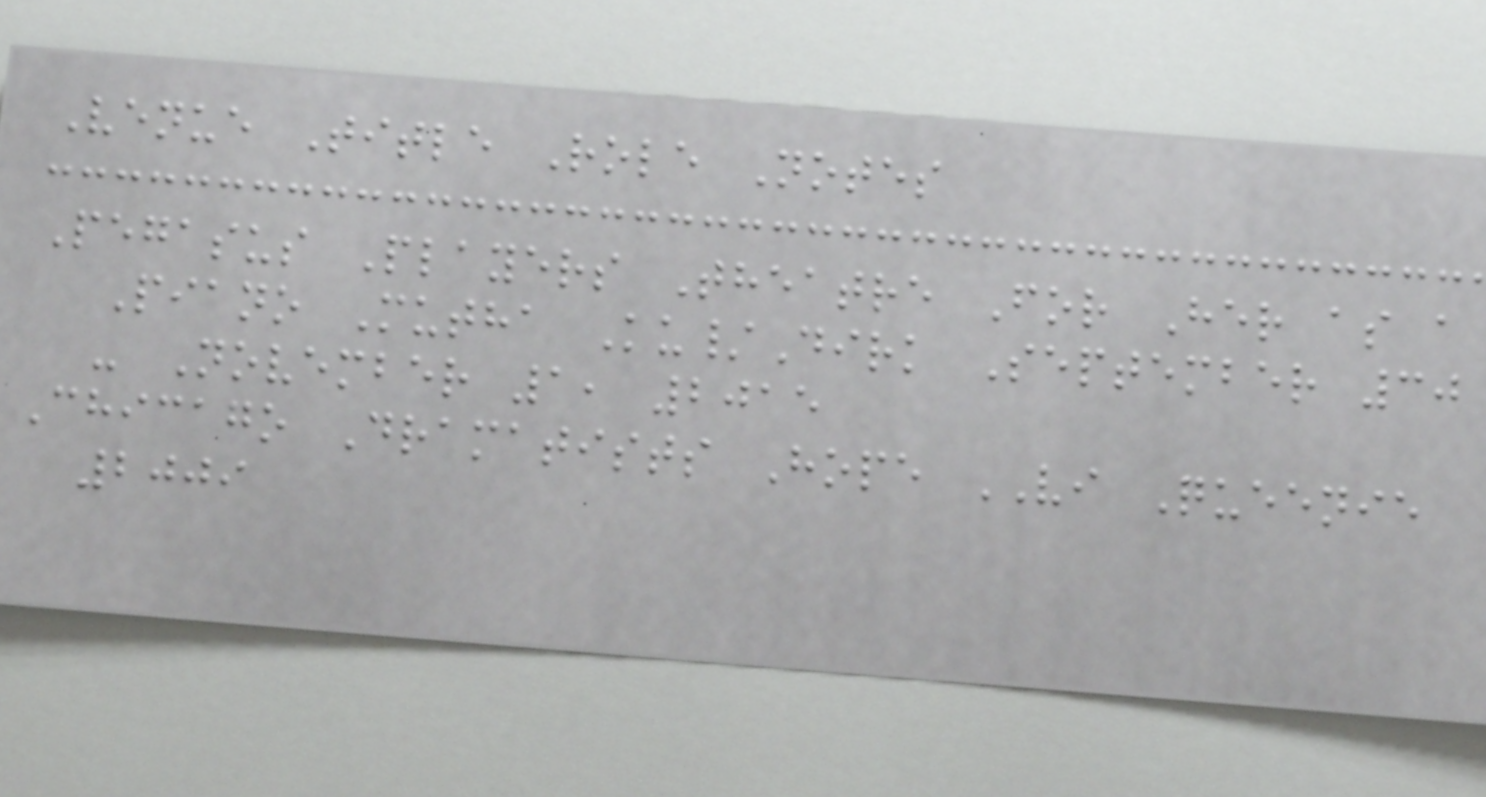Venue Title Role Notes
Pegasus Players Theatre For Her as a
Piano Mutha Ku/Dirk September 30
- November 1, 2015
Chicago Dramatists Hope VI Queenie
2009
